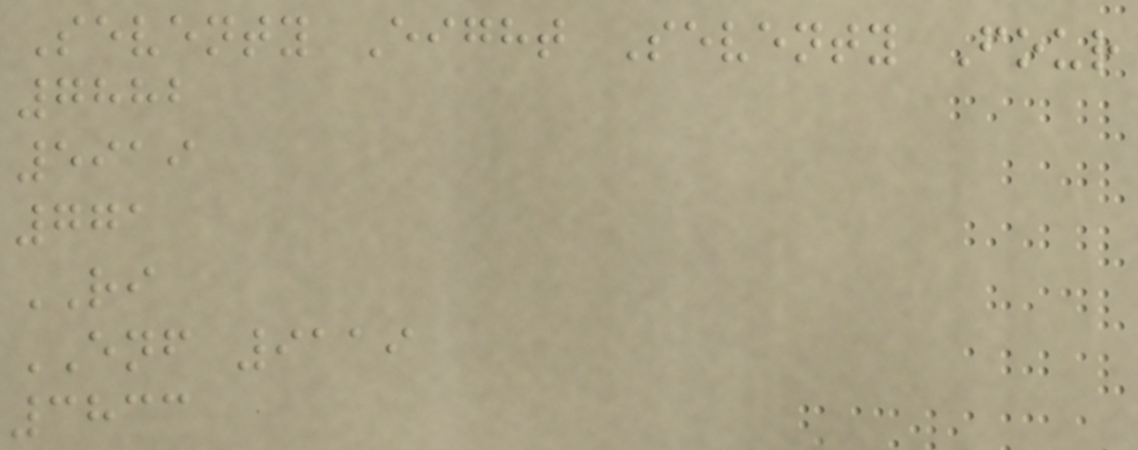Seventy Eight Seventy Four
7882
5919
771
RI
ENF 9119
3833
